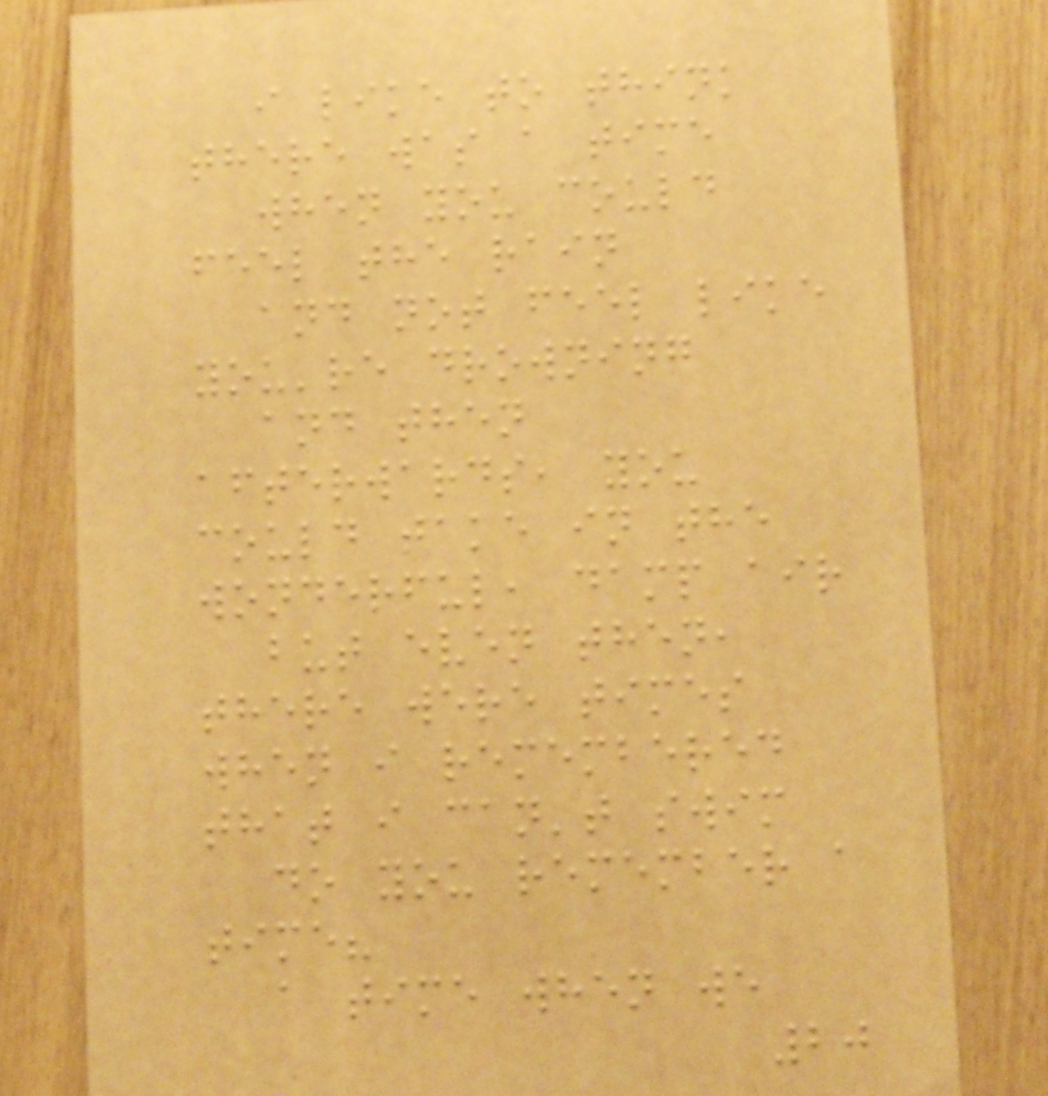i like to think
there was a time
when you could
feel the rain
and not feel like
you're drowning
and then
afterwards, you
could take in the
wonderful, damp air
but even then,
there were times
when i remembered
that i can't swim
do you remember a
time?
a time when we
20
